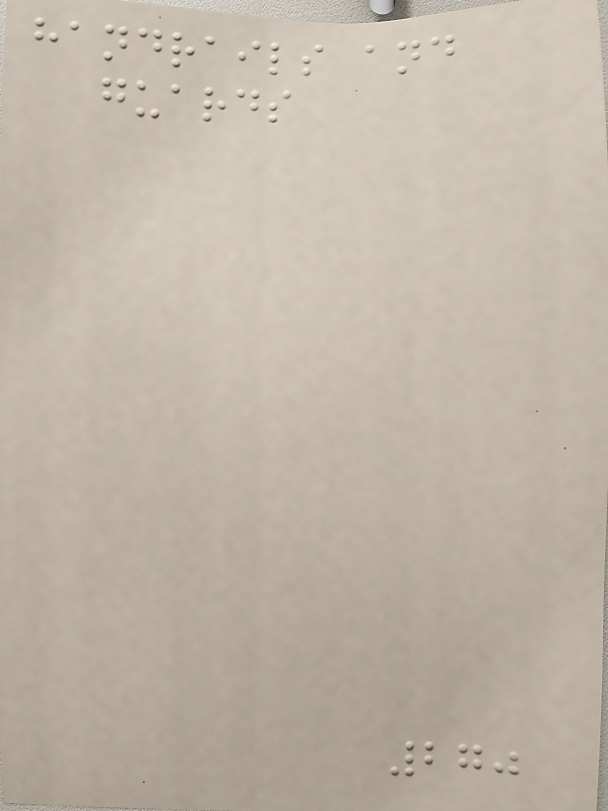handrails and
guards
270
